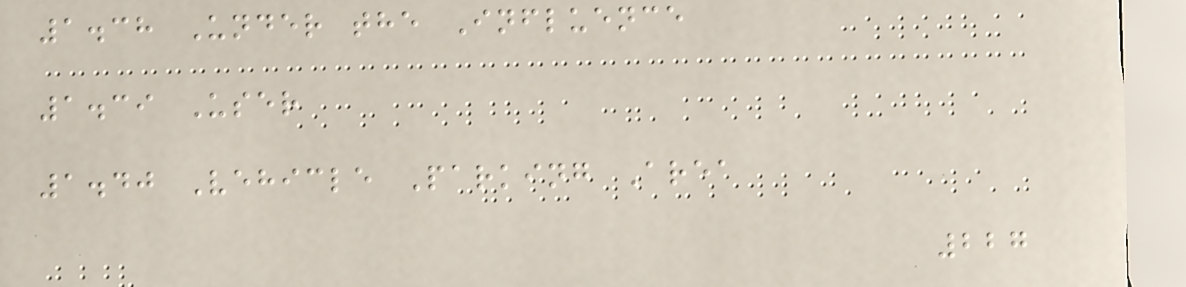1.38 Under the Influence
1.39 User
1.40 Vehicle Parking Area
227
